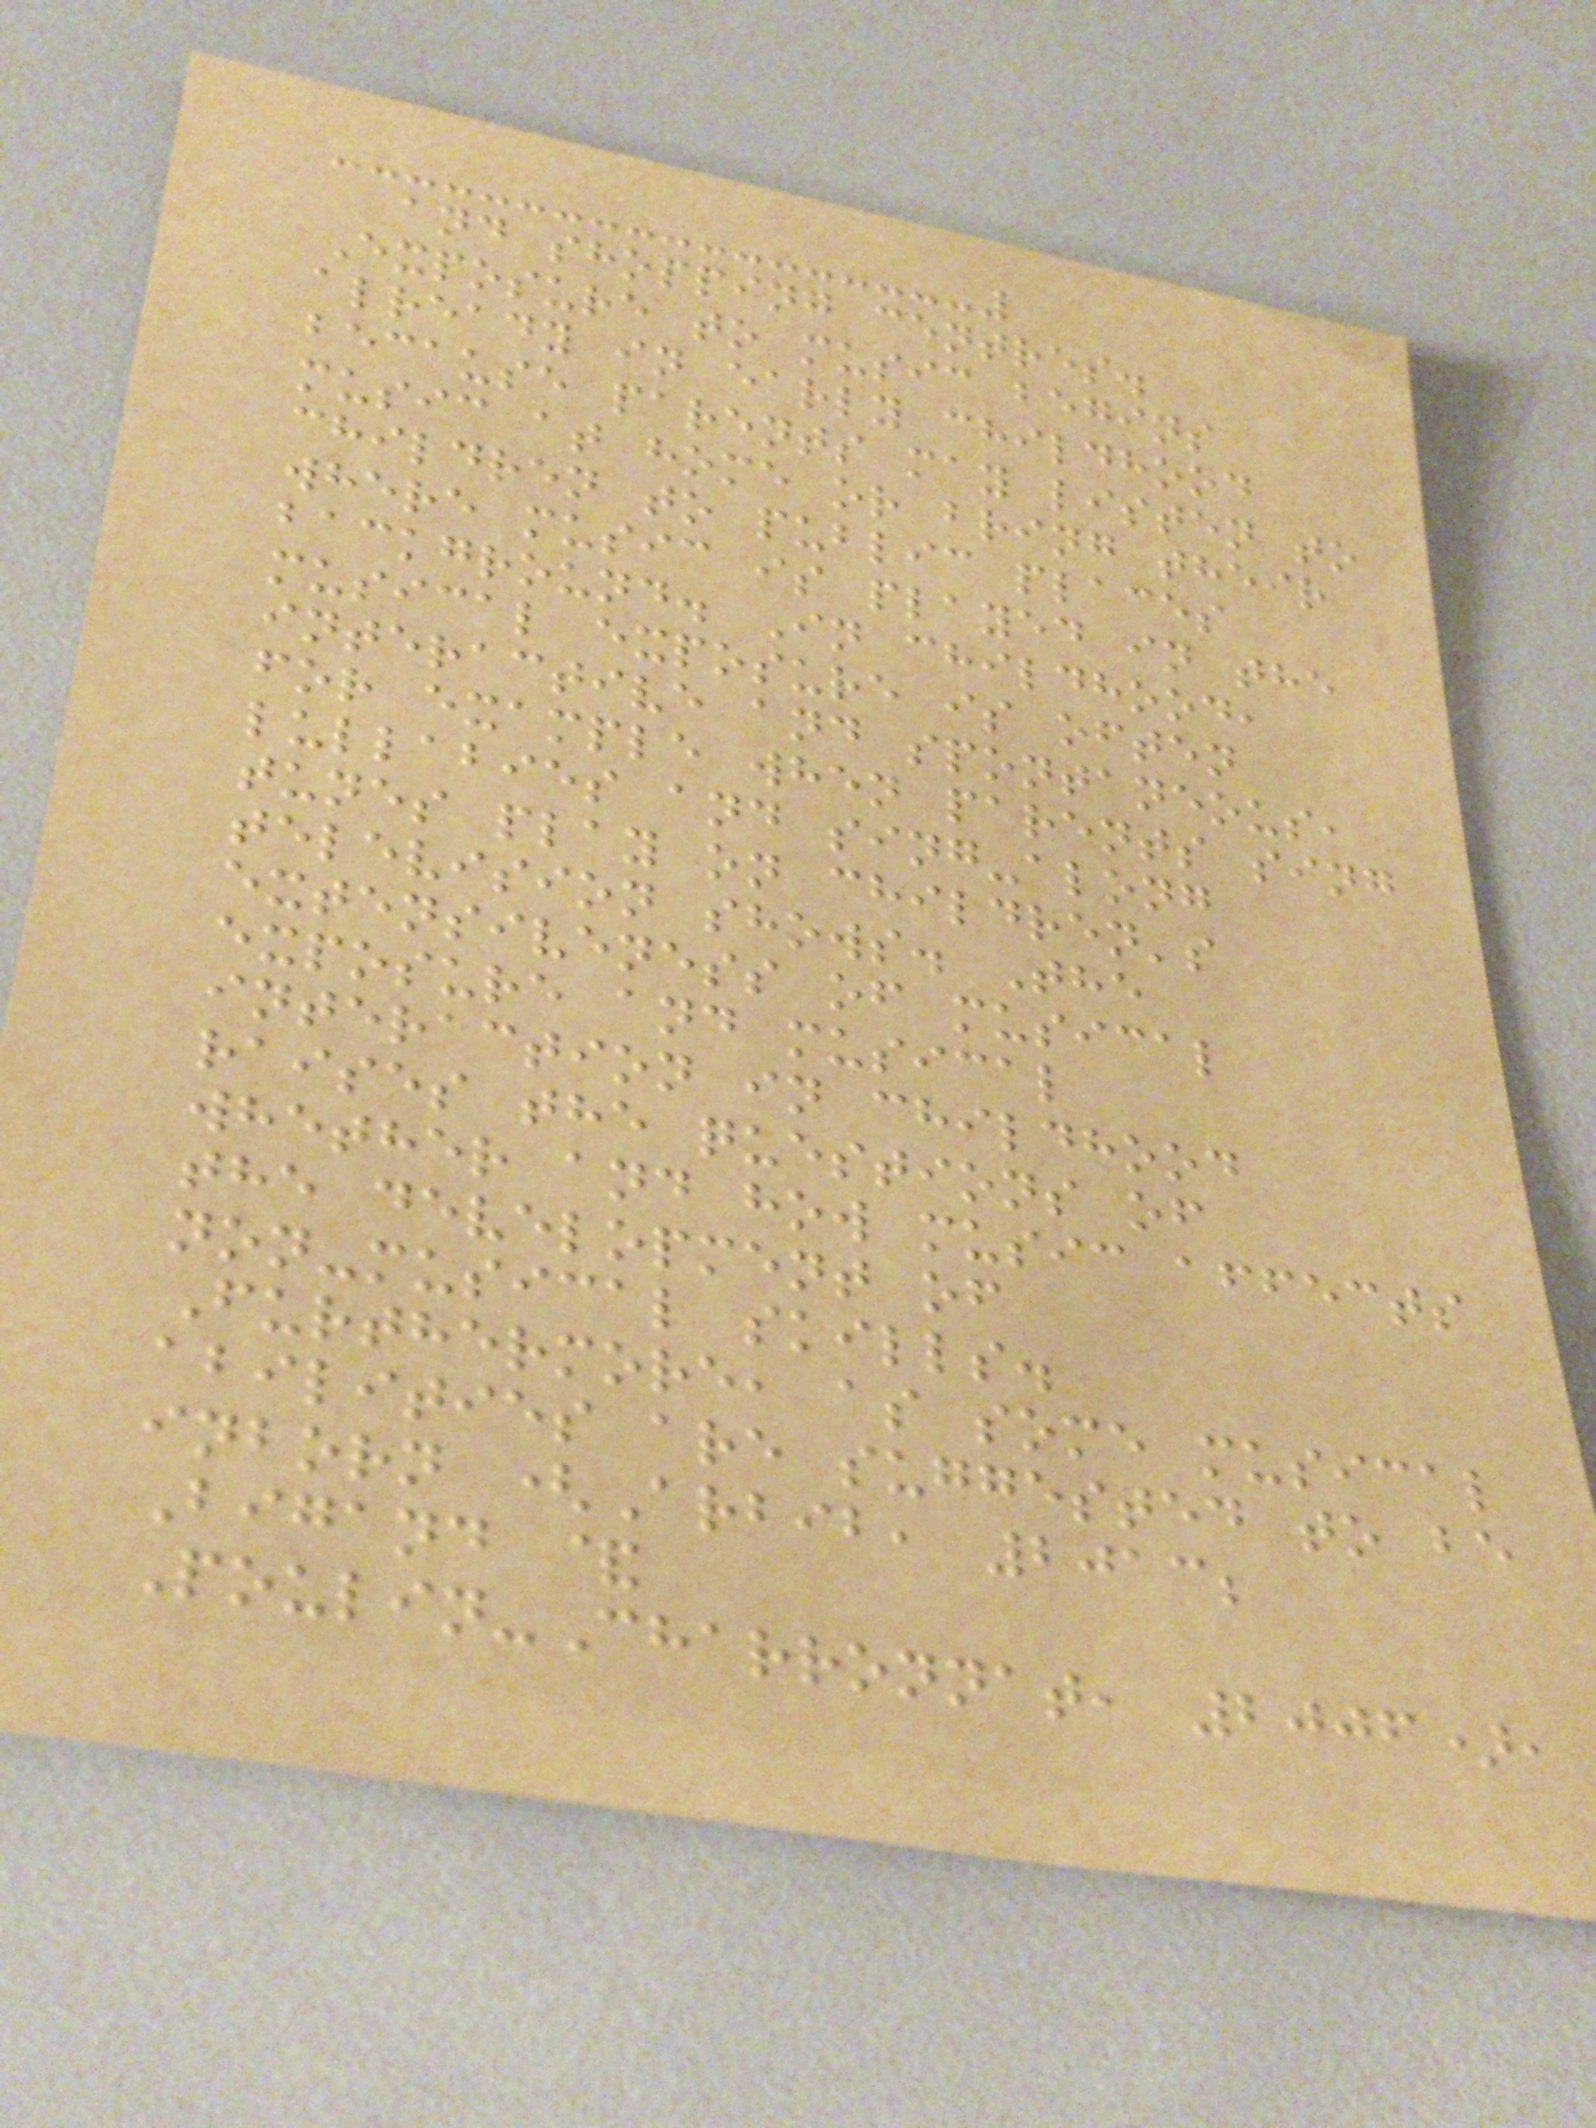and shopping centres.
Exposure to music begins
already in early childhood
because parents may listen to
music at home or bring their
children to public places
where music is played in the
background. In childhood,
musical exposure is often
interactive and spontaneous,
for example when parents sing
lullabies and sing-along
tunes play on children's
television shows. The
extensiveness of musical
exposure and musical
interaction in childhood
raises the questions of
whether and how music affects
the development of
non-musical skills.
Furthermore, as some musical
abilities are suggested to be
inborn (Arbib, 2013;
Bigand &
Poulin-Charronnat, 2006),
